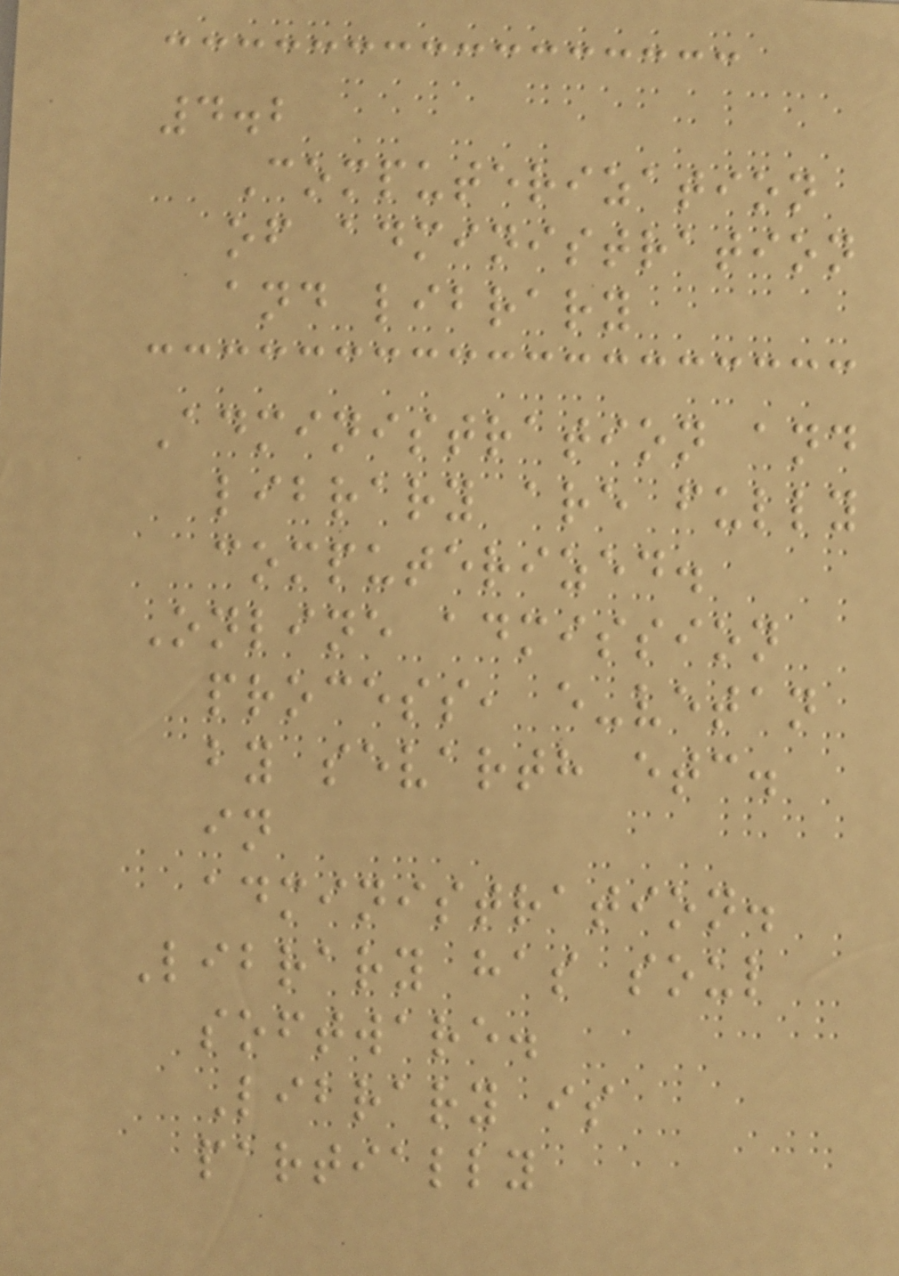4.2
Computerization
of administration
and library
Administration and
library are fully
computerized.
Online admission
process, e-vetan
by sevarth etc.
in
administration.
Library has soul
software.
Library is
partially
